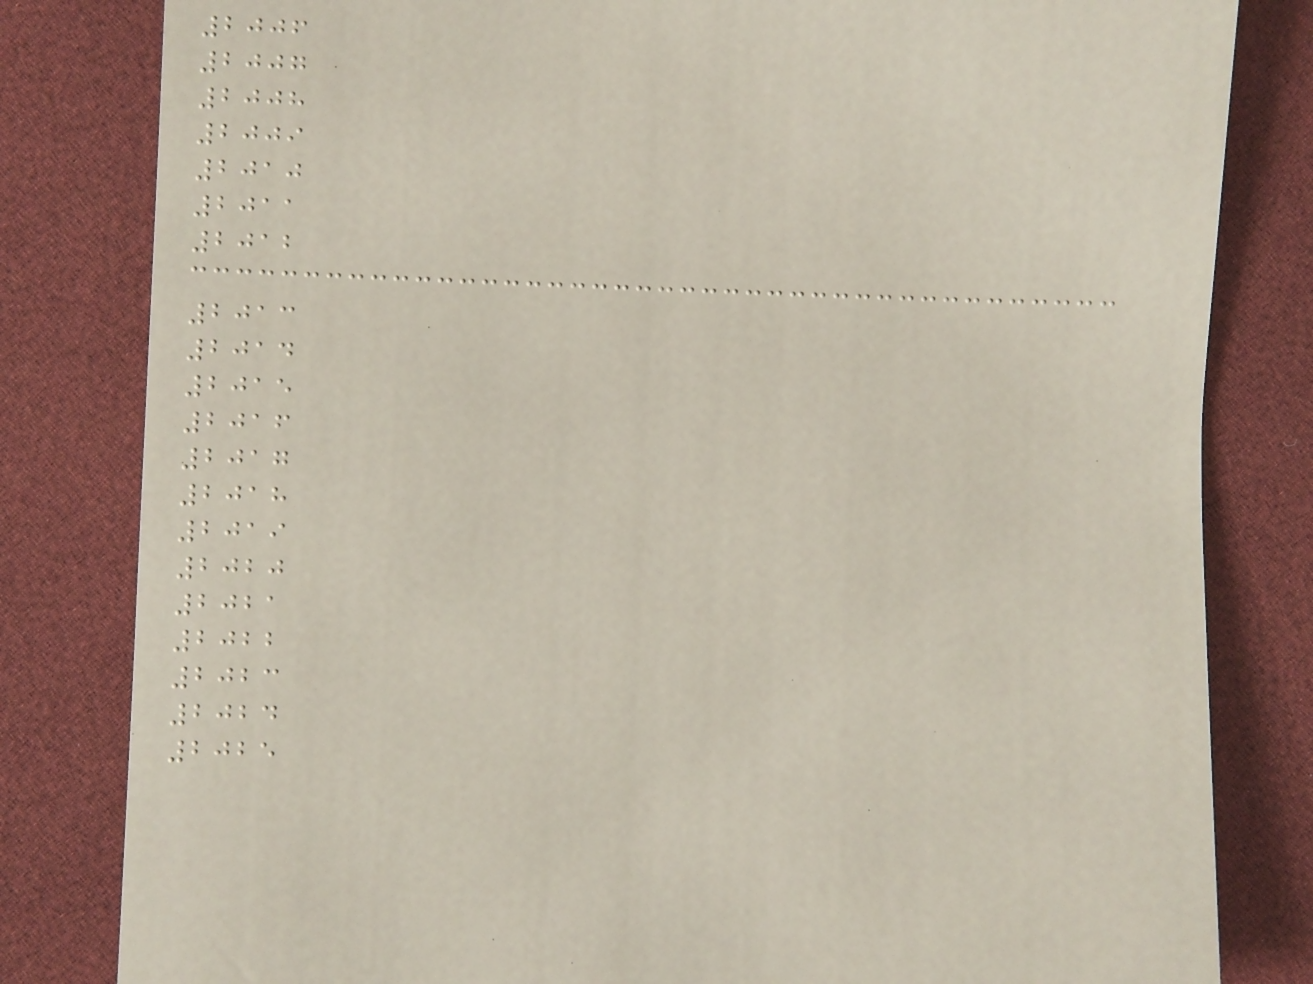2006
2007
2008
2009
2010
2011
2012
2013
2014
2015
2016
2017
2018
2019
2020
2021
2022
2023
2024
2025
